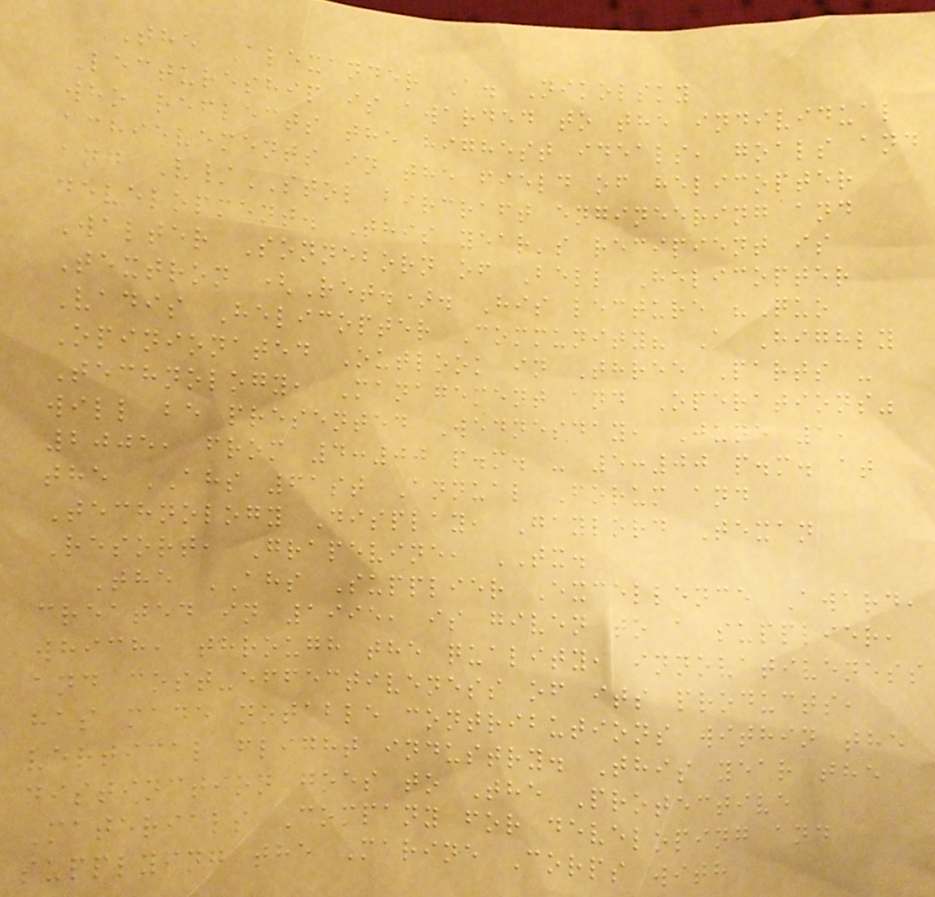The Alexander A. Nikolsky
Lectureship is awarded to the individual
who reflects the highest ideals, goals and
achievements in the field of helicopter
and V/STOL aircraft engineering and
development. This year's recipient is
Walter Sonneborn of Bell Helicopter
Textron (Ret.). His lecture "Quo
Vadis Helicopter Community? A Highly
Opinionated Outlook in Three Parts -
Technology, Management and Operations"
will be presented Wednesday, June 1,
2005, from 4:00 p.m. - 5:00 p.m. at
the AHS 61st Annual Forum and
Technology Display, Gaylord Texan
Resort, Grapevine, TX.
The AHS Supplier Excellence Award,
created in 1995, is given to a supplier,
which, through the quality, innovativeness
and cost-effectiveness of its products,
has made notable contributions within the
vertical flight industry. This year the
distinction goes to The Protective
Materials Company for developing and
supplying the Marine Corps with
